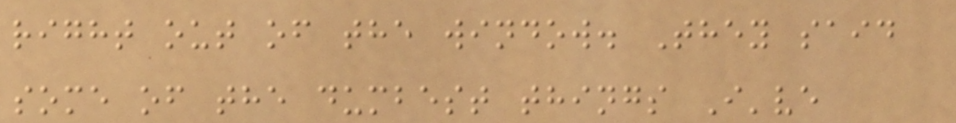right out of the window. They said
some of the dumbest things I've
